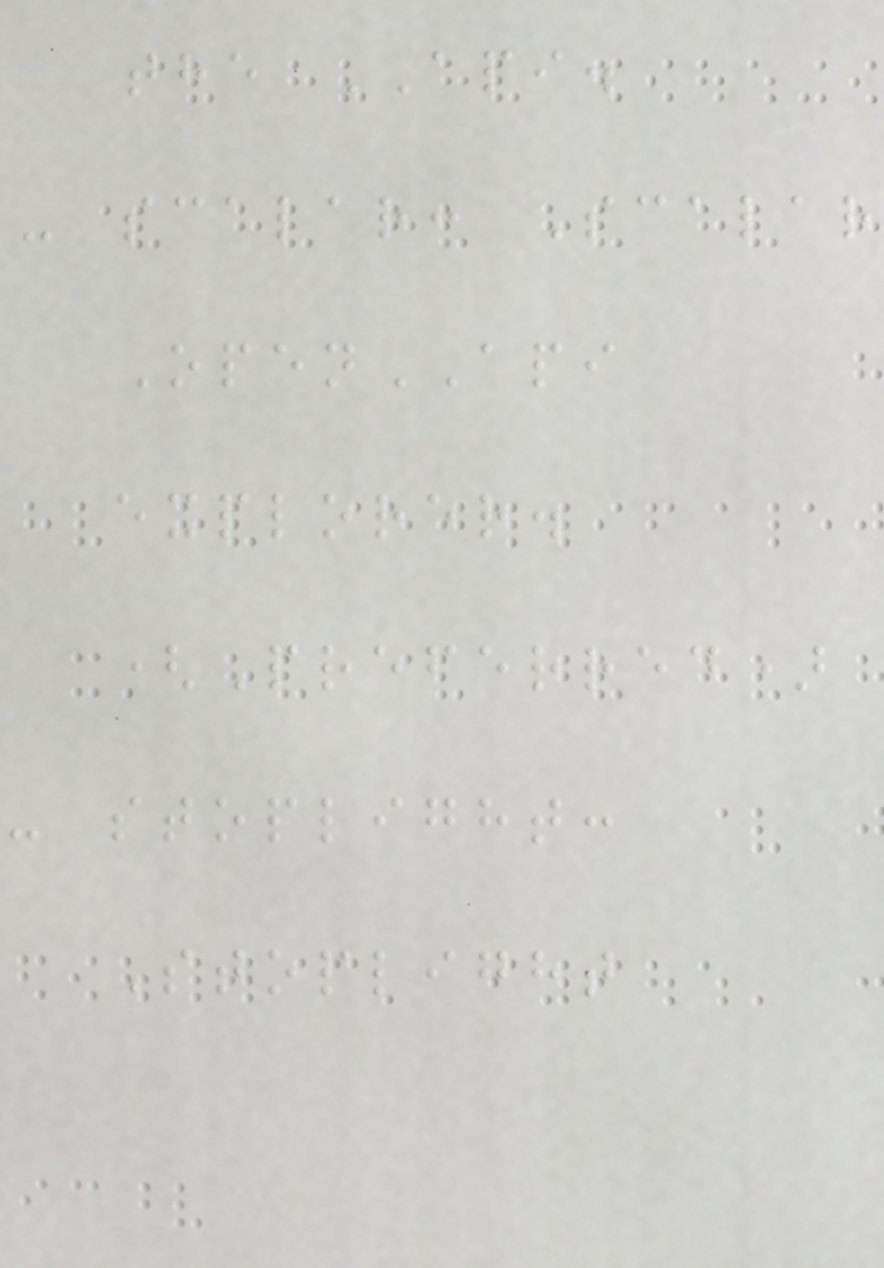the API.
- scalar: Scalar
OpenAPI
explorer.
(Preferred)
- stoplight:
Stoplight
